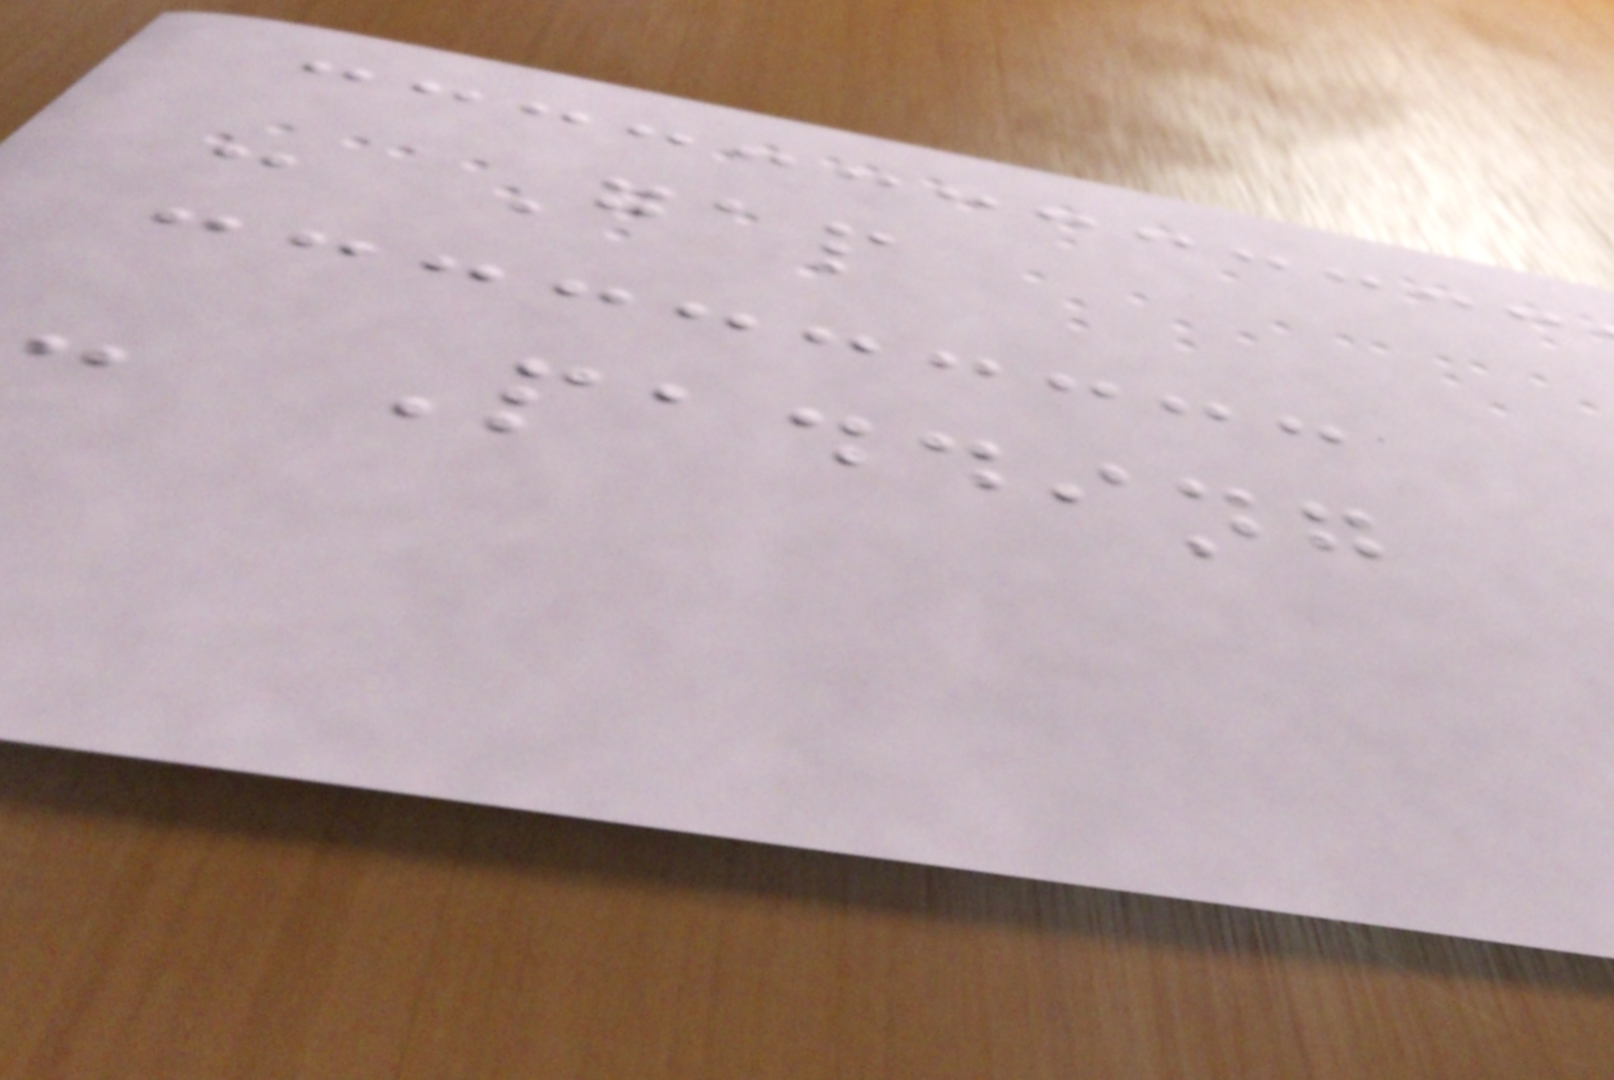- Gap
- Padding
